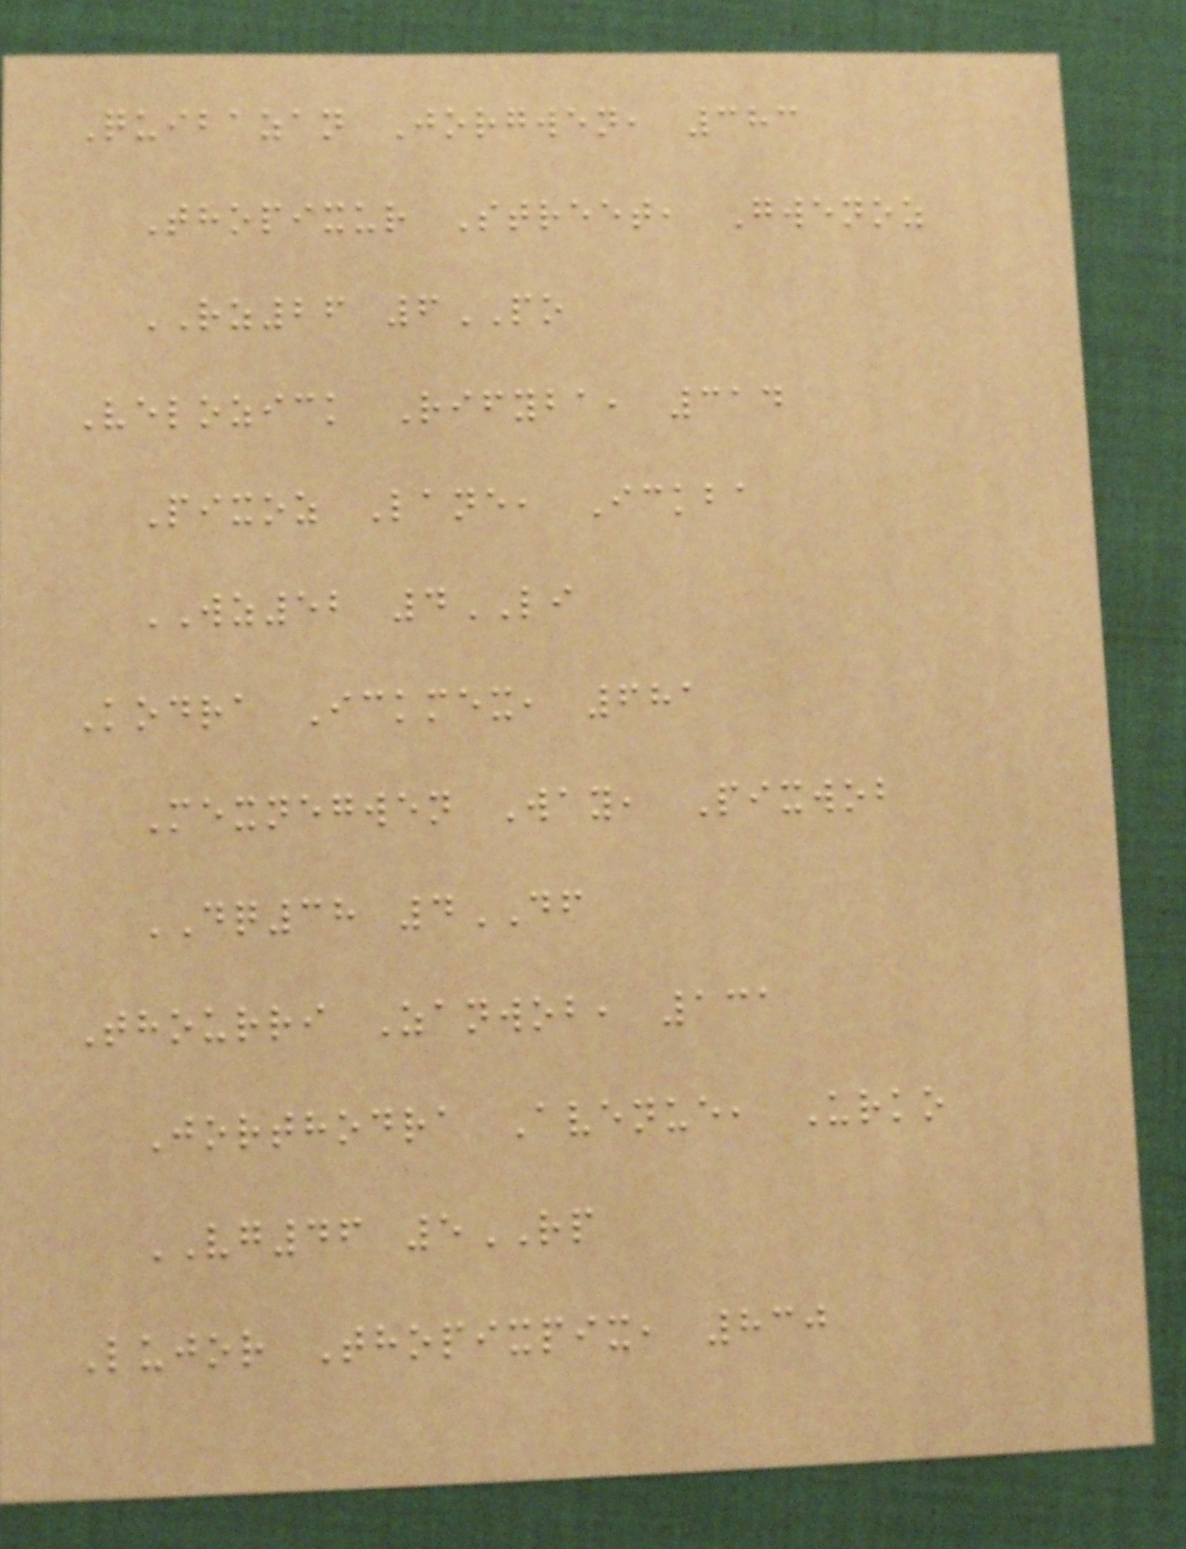Quibazan Jorgwen, 383
Thopixur Street, Gwenoz
RZ26 6PO
Velozick Rifyba, 314
Pixoz Lane, Ickba
WZ52 4LI
Kodra Ickmex, 681
Mexnegwen Way, Pixwob
DQ38 4DF
Thourri Zanwob, 131
Jorthodra Avenue, Urko
VG46 5RP
Lujor Thopixpix, 830
